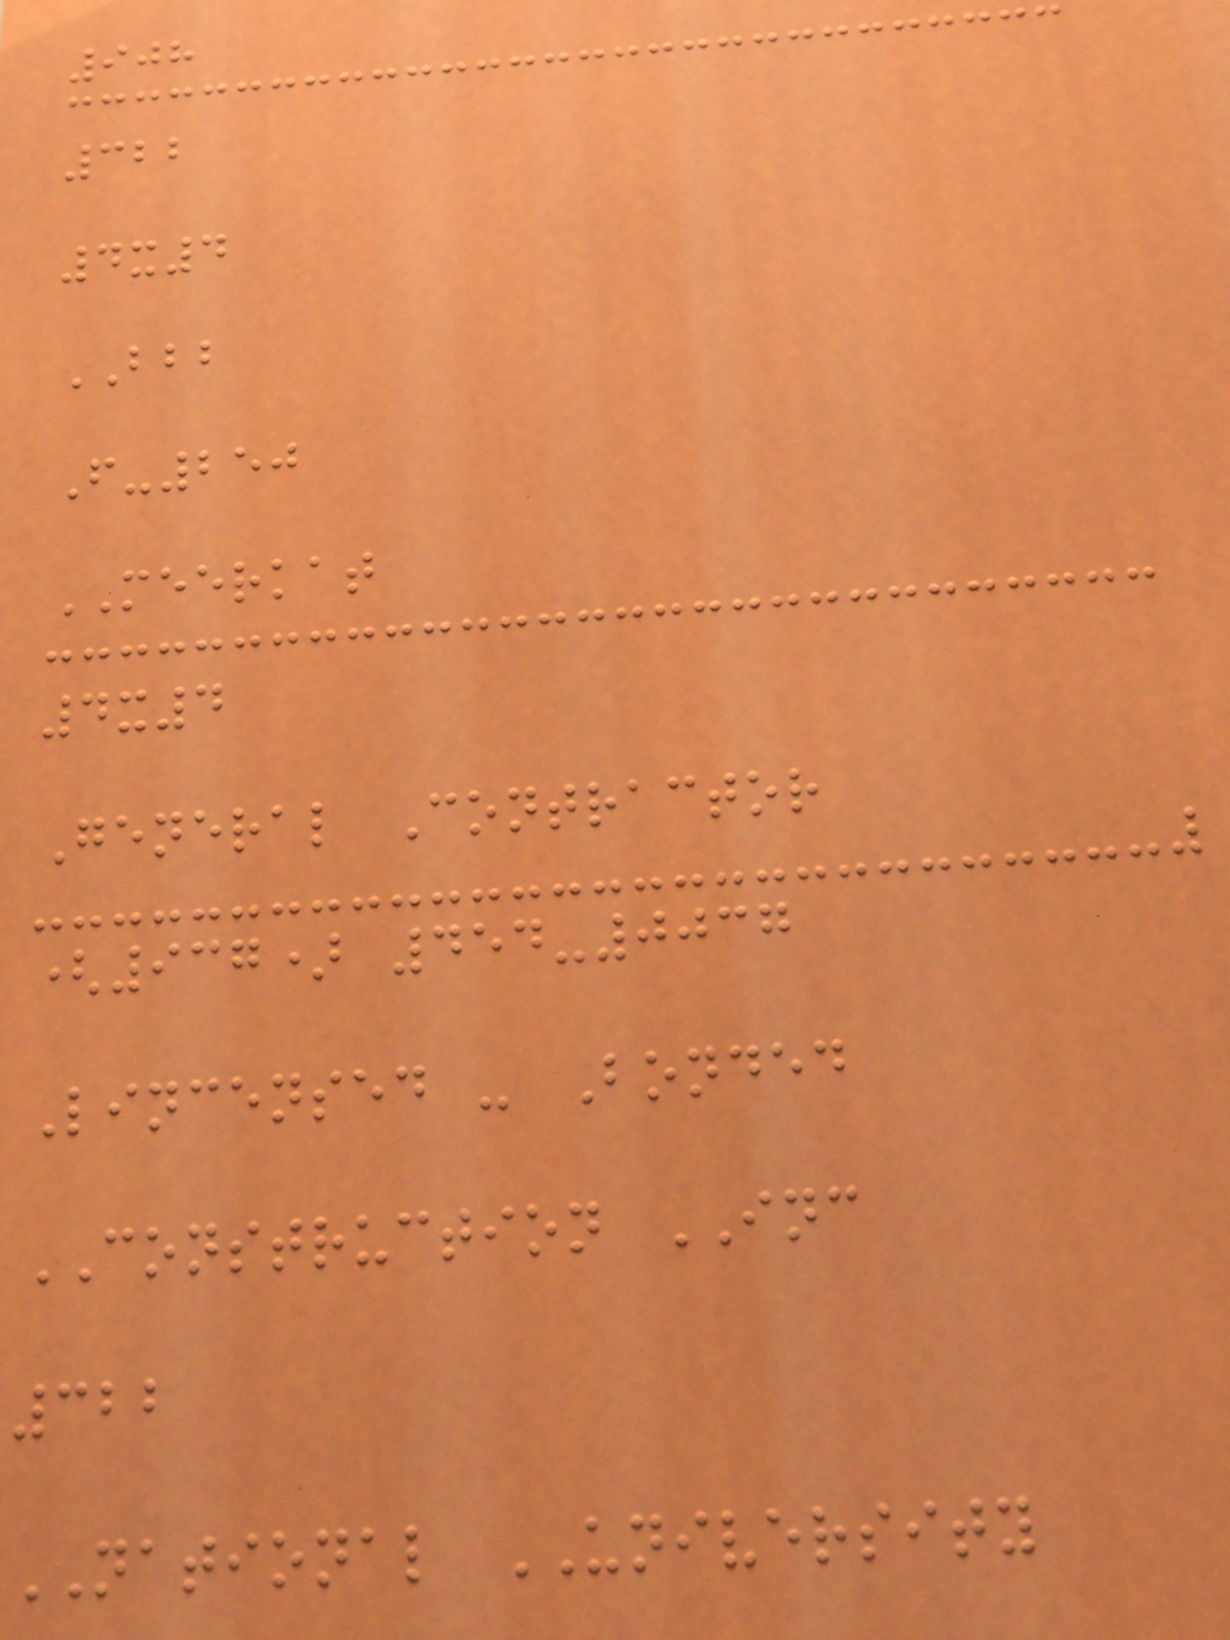908
322
4x4
BBB
F-250
MEERKAT
4x4
General Contractor
(937) 454-0037
Lincensed - Bonded
CONSTRUCTION INC
322
NATIONAL UNIVERSITY
